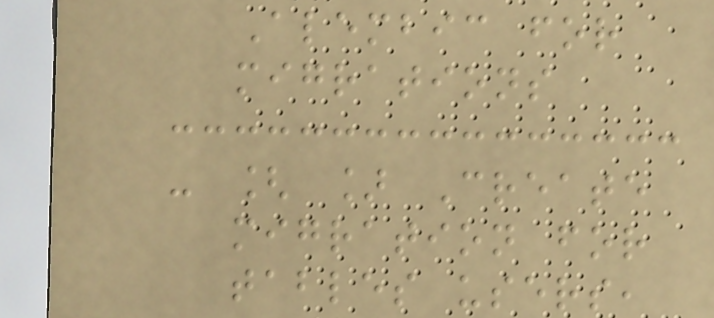Alembic for
migrations
- [ ] Create
migration for
tables users,
